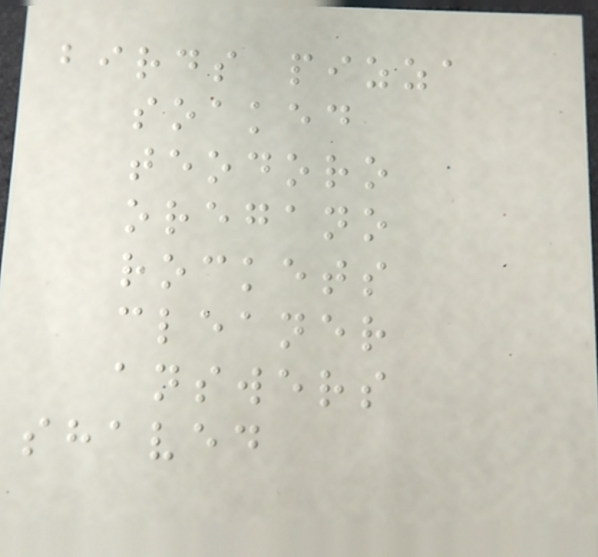birds pizza
soaked
teodoro
oregano
rockets
cleaner
answers
shaved
